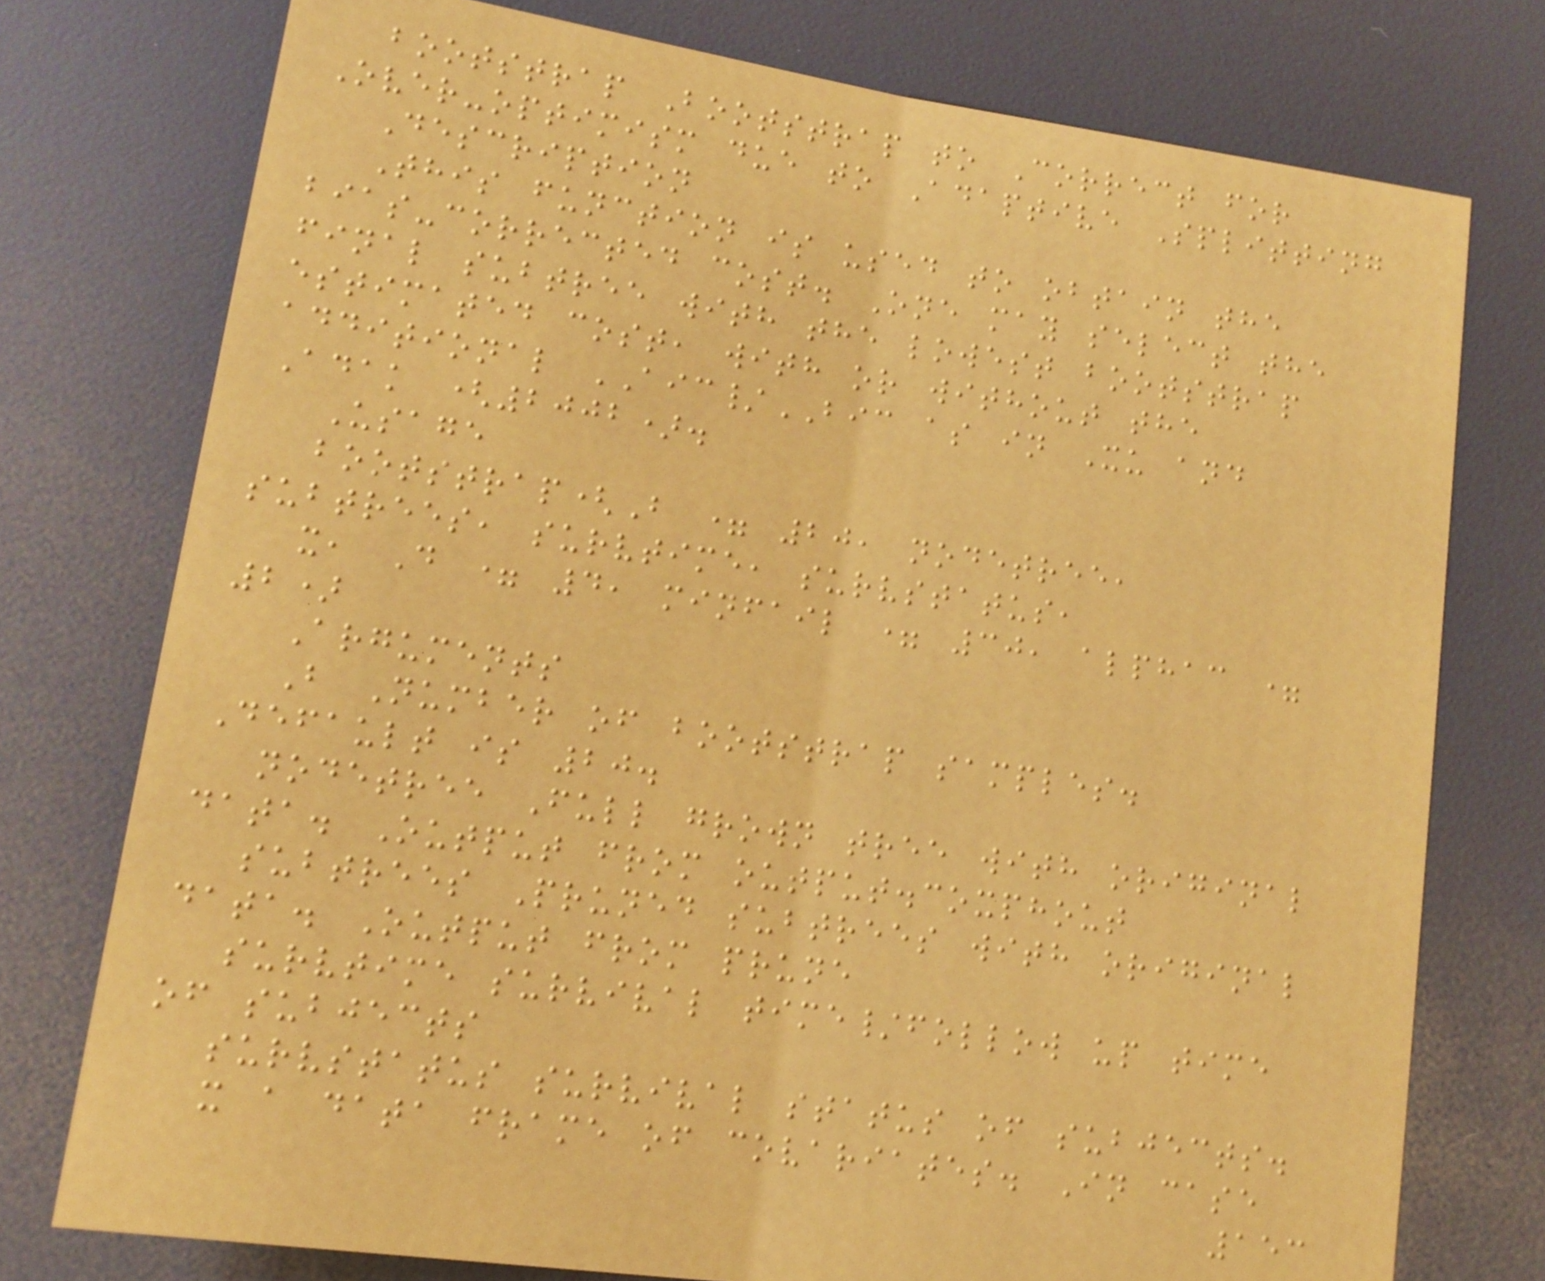bootstrap Bootstrap to Correct for
Over-optimism due to Adaptive Splitting
Description
This function is used to obtain the
bias-corrected cost. One may select the
final subtree with the lowest bootstrap
estimated cost, with or without the
additional AIC/BIC as in Xu and
Adak (2002).
Usage
bootstrap(B = 20, nodetree,
subtrees, survtime, survstatus,
x, D = 4, minfail = 30, alphac =
2)
Arguments
B Number of bootstrap samples.
Default is 20.
nodetree Full grown tree with original
data. Output from output.coxphout
subtrees Pruned subtrees with original
data. Output from prune
survtime survival time/follow up time
of subjects
survstatus survival status of subjects.
x a data frame of covariates. In case
153
